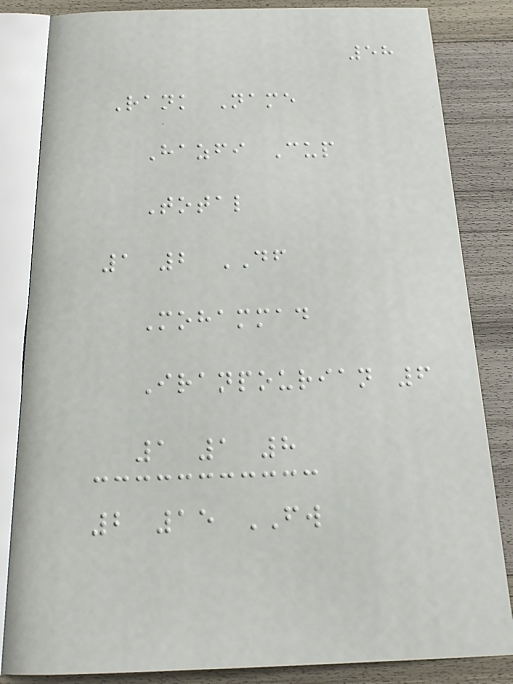58
Rank Name
Hazfi Cup
Total
1 2 DF
Mohammad
Iranpourian 6
1 1 8
2 15 FW
